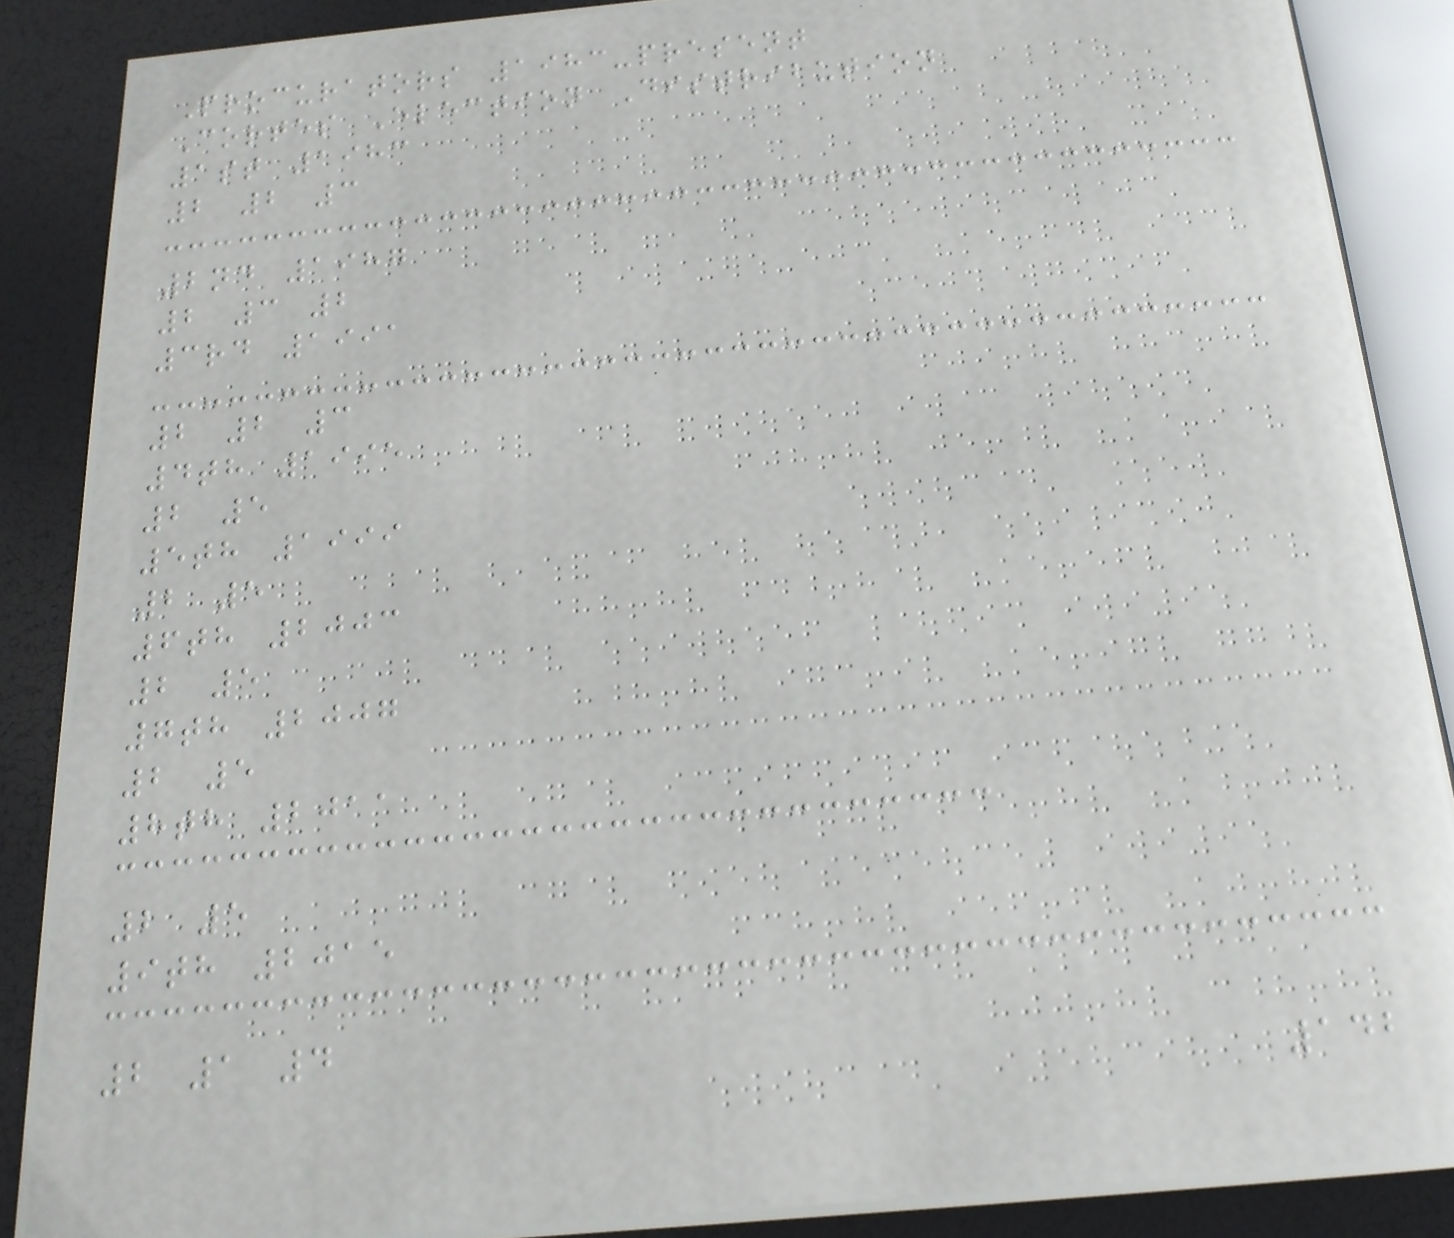Procurators 1983-present
Cortes Election Distribution
1st 1983
2 2 3
2nd 1987
2 3 2
3rd 1991
2 2 3
4th 1995
2 5
5th 1999
2 5
6th 2003
2 5
7th 2007
2 5
8th 2011
2 5
9th 2015
2 1 4
142
